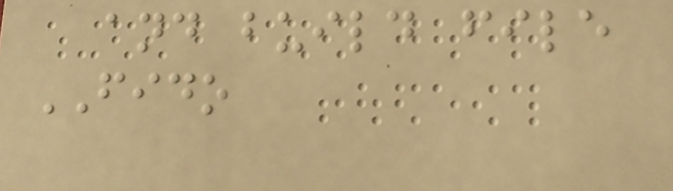and build file
FIDO
